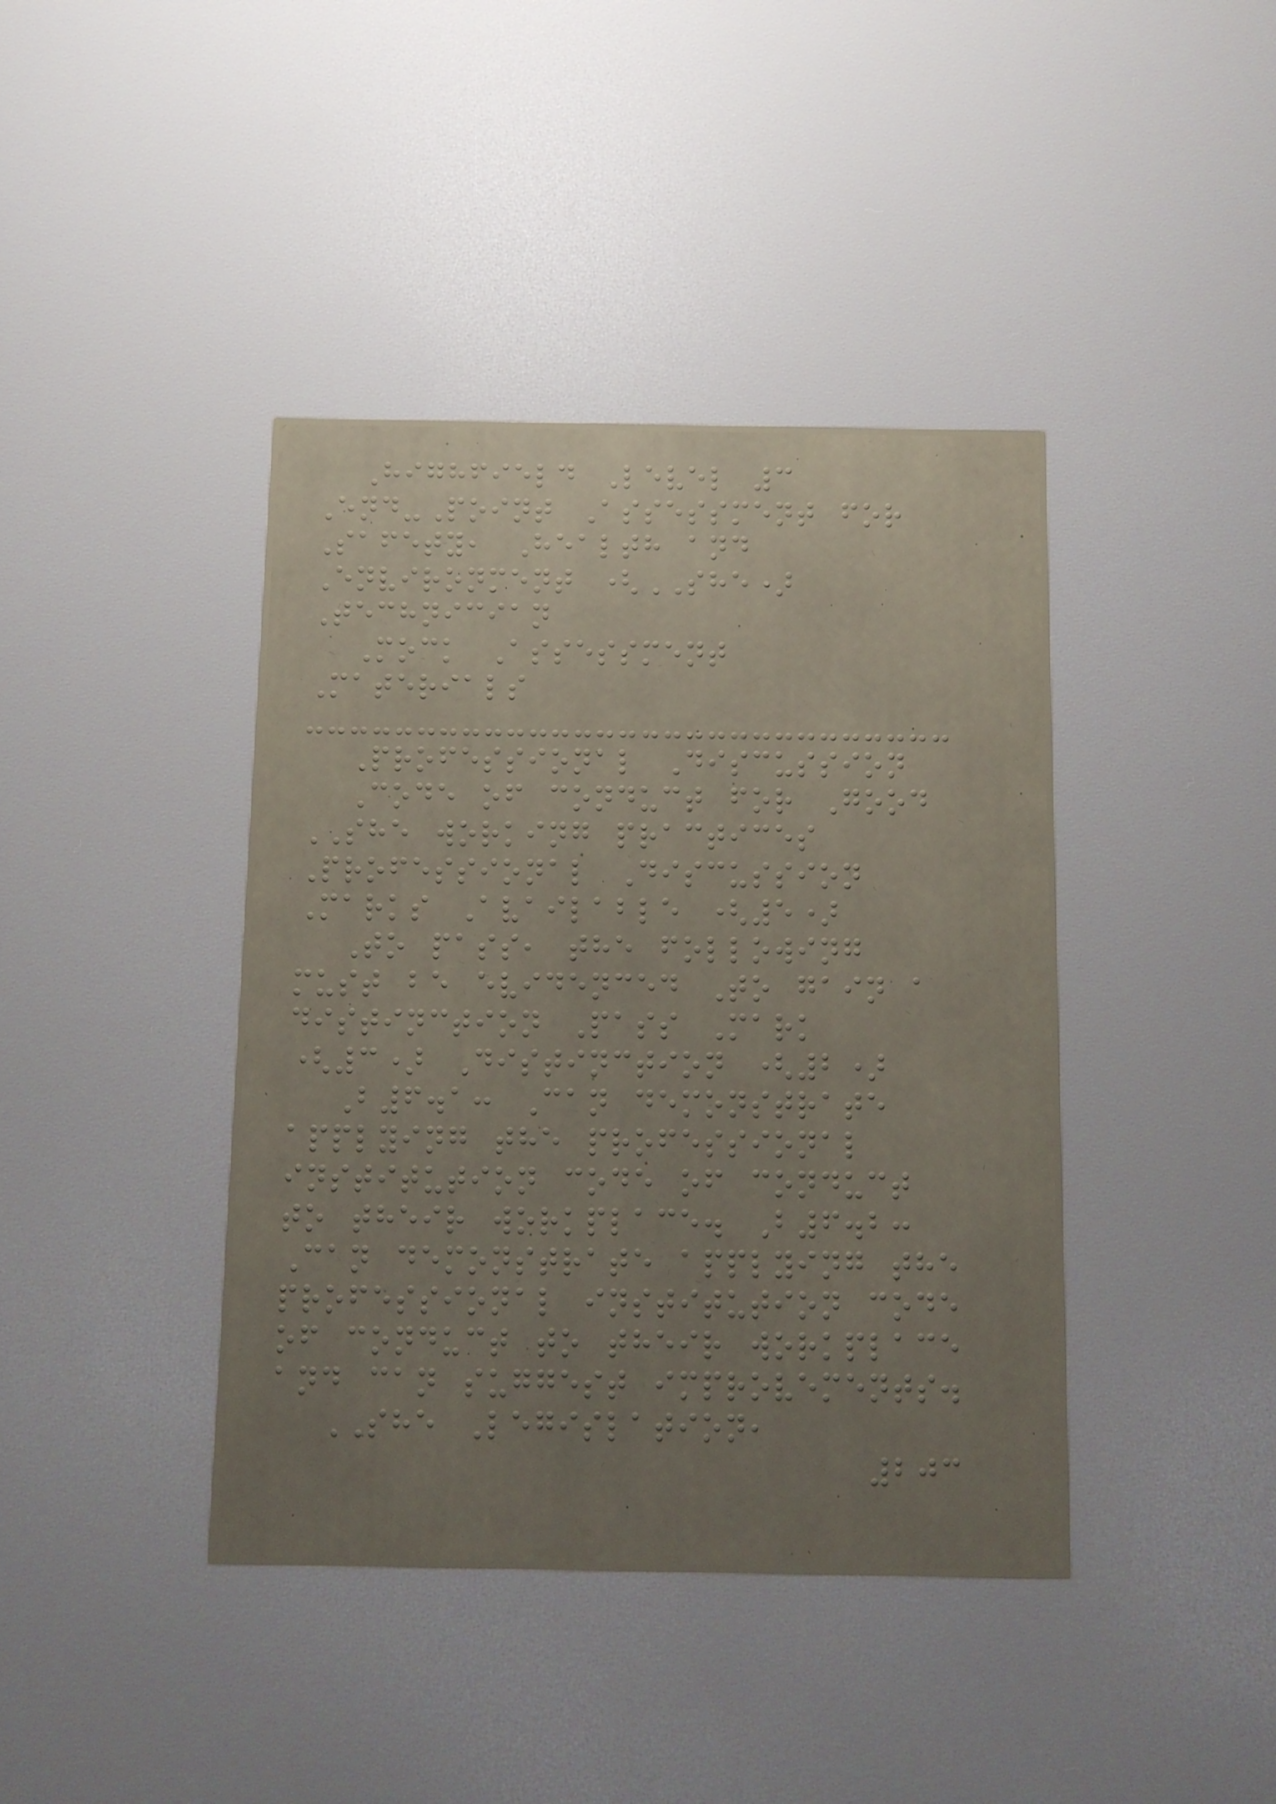Highfield Level 3
End-Point Assessment for
Safety, Health and
Environment (SHE)
Technician
Mock Assessment
Materials
Professional Discussion
Code of conduct for Good
SHE working practices
Professional Discussion
Marks Available (5)
To pass, the following
must be evidenced To gain a
distinction Pass Mark
(3) Distinction (2)
B6.1: Can demonstrate
applying the professional
institution code of conduct
to their workplace. B6.2:
Can demonstrate applying the
professional institution code
of conduct to their workplace
and can suggest improvements.
SHE Legislation,
203
